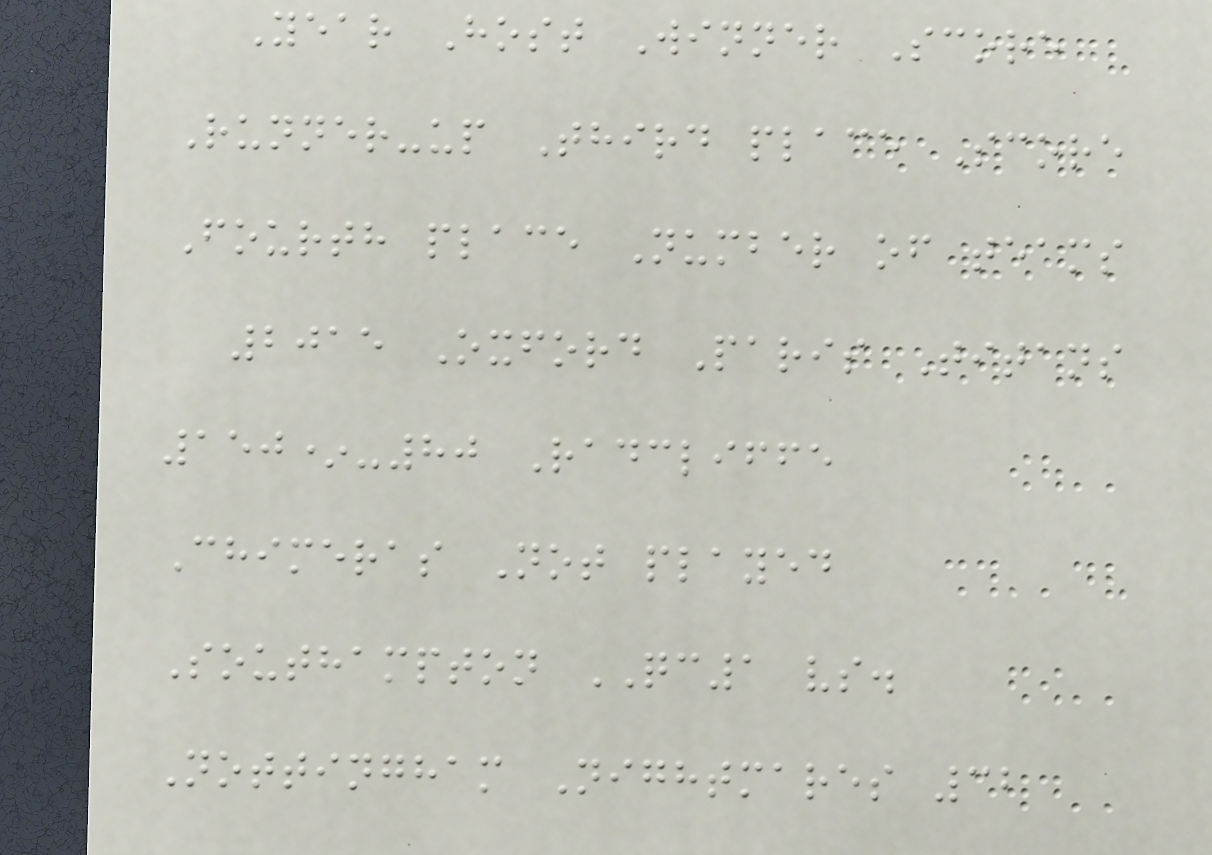Year Host Winner Score
Runner-up Third place Score
Fourth place Number of teams
2015 Oxford Paris Titans
150*-80 Radcliffe
Chimeras Not played
Southampton QC1 vs.
Nottingham Nightmares 32
